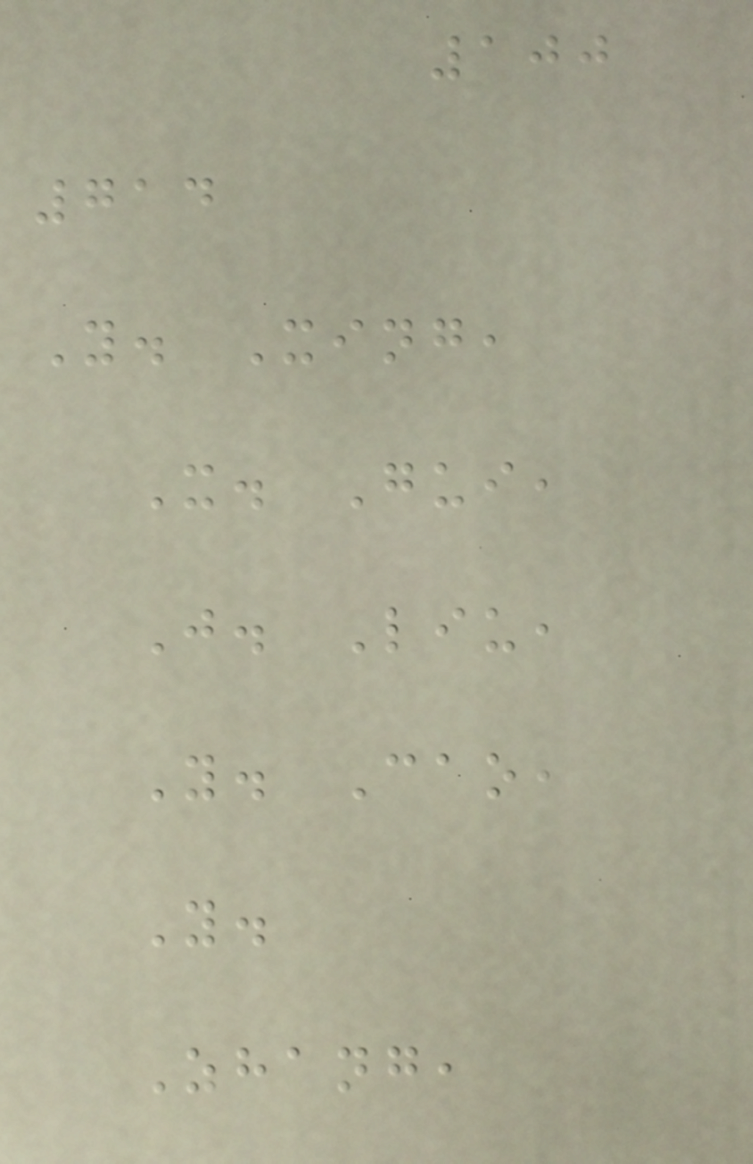100
714
Y. Xing,
X. Gui,
J. Liu,
Y. Cao,
Y.
Zhang,
